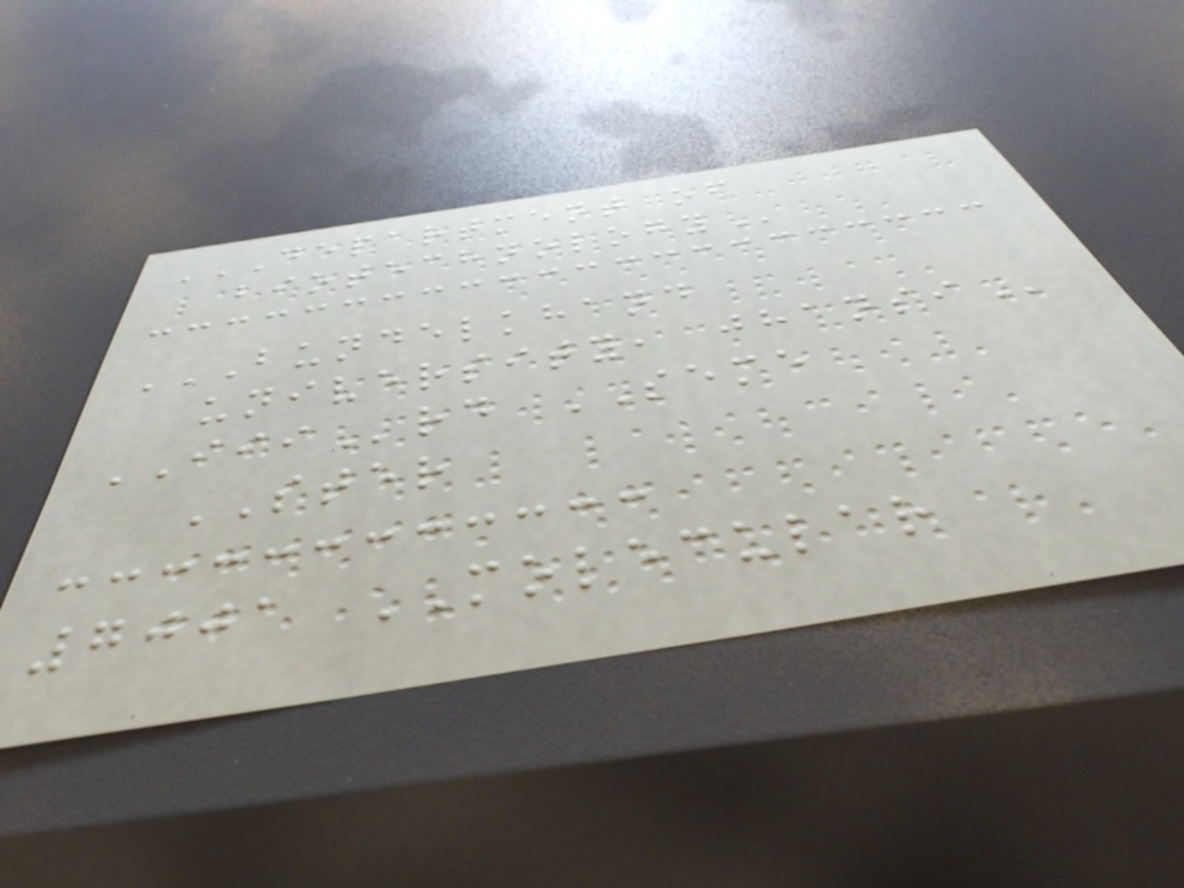DEPARTMENT OF
BIOTECHNOLOGY
BUNDELKHAND
UNIVERSITY, JHANSI
IIIrd SEME
STER
7001 MOLECULAR
